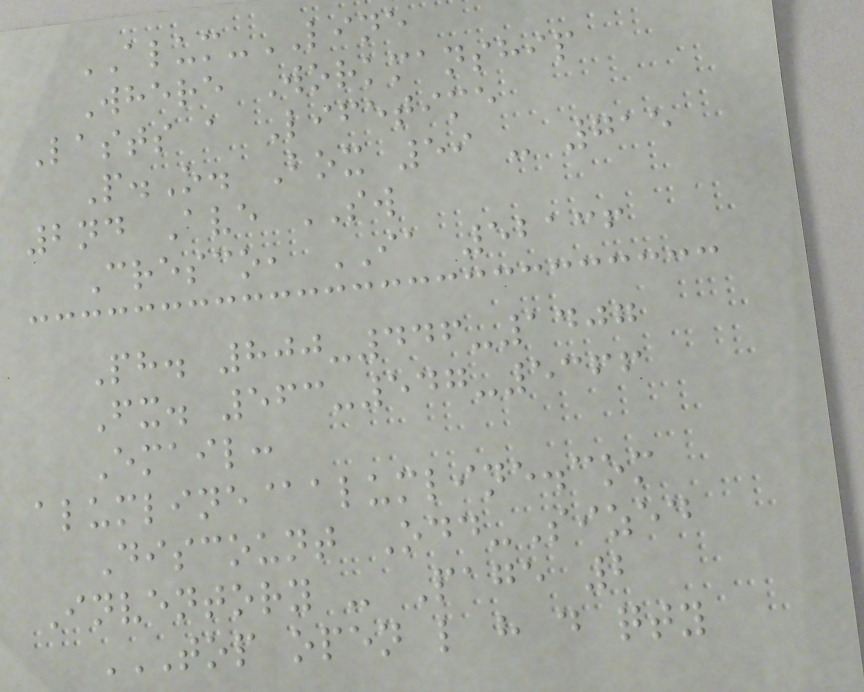ALUM-LINE
Where Workmanship
Lasts a Lifetime
P.O. Box 59 - 715
2nd Ave SW
Cresco, IA 52136
Ph. 800-446-1407
Fx. 563-547-5366
Email:
alumline@alumline.com
Discount Odd-Sized
Inventory - Page 2
TOP OPEN L H D QTY
